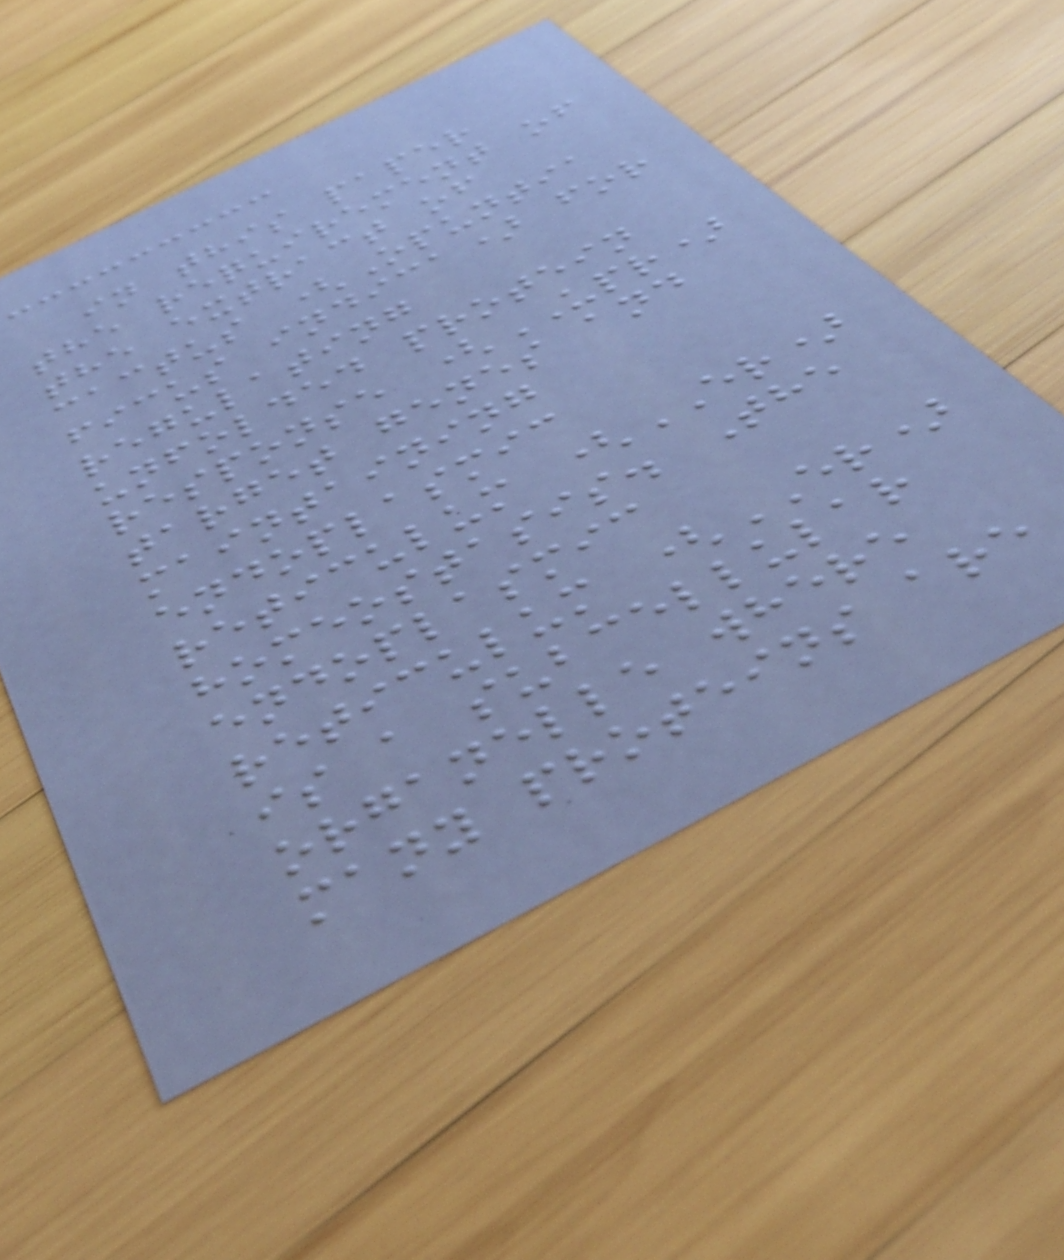in this paper
the requirement of
the extract of
cactus (Opuntia
ficus indica) for
regulating
unfolded protein
response (UPR)
target genes and
maintaining
endoplasmic
reticulum (ER)
homeostasis. The
endoplasmic
reticulum (ER)
is a subcellular
organelle where
many proteins are
